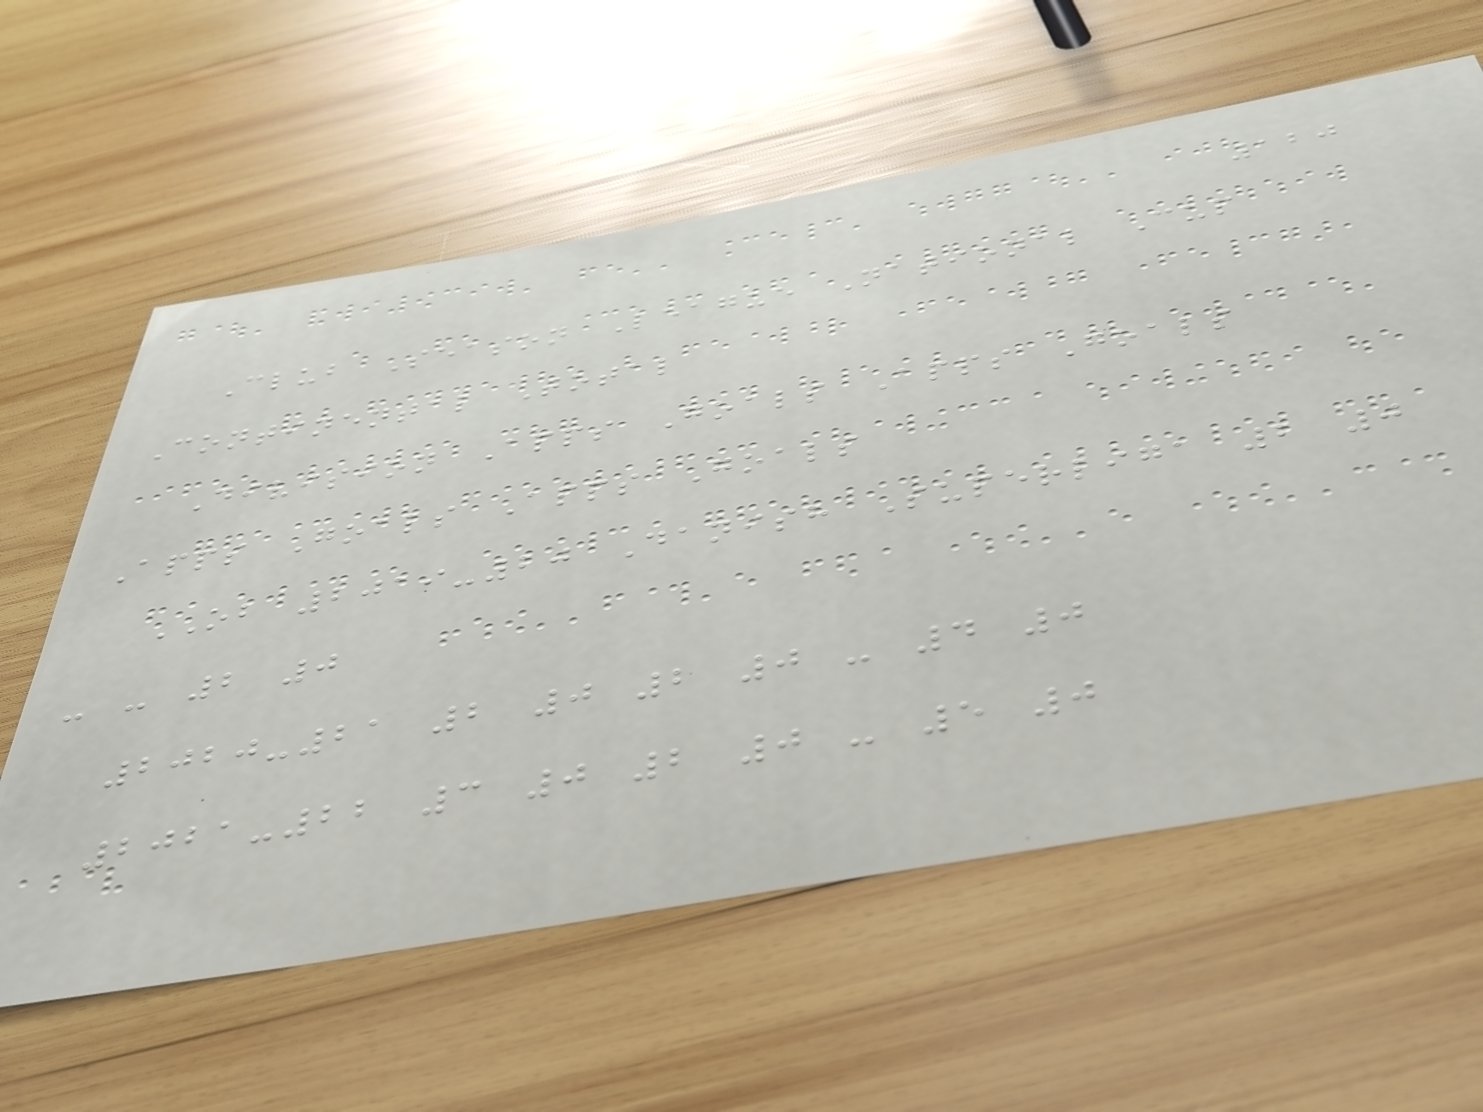120
Club Season League National Cup
Continental Total
Division Apps Goals Apps Goals
Apps Goals Apps Goals
OB 2019-20 Danish Superliga 2 0
- - 2 0
2020-21 2 0 2 0 - 4 0
2021-22 3 0 2 0 - 5 0
